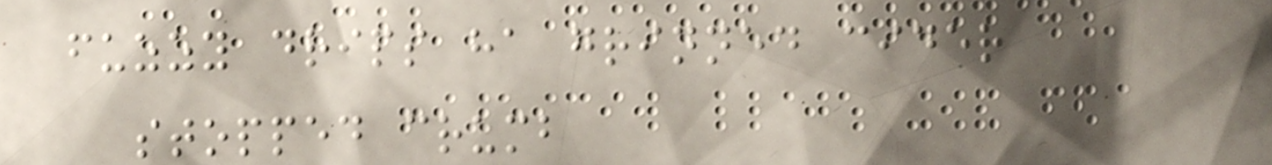fuzzy drips ha grinned cider
stopped crumb
